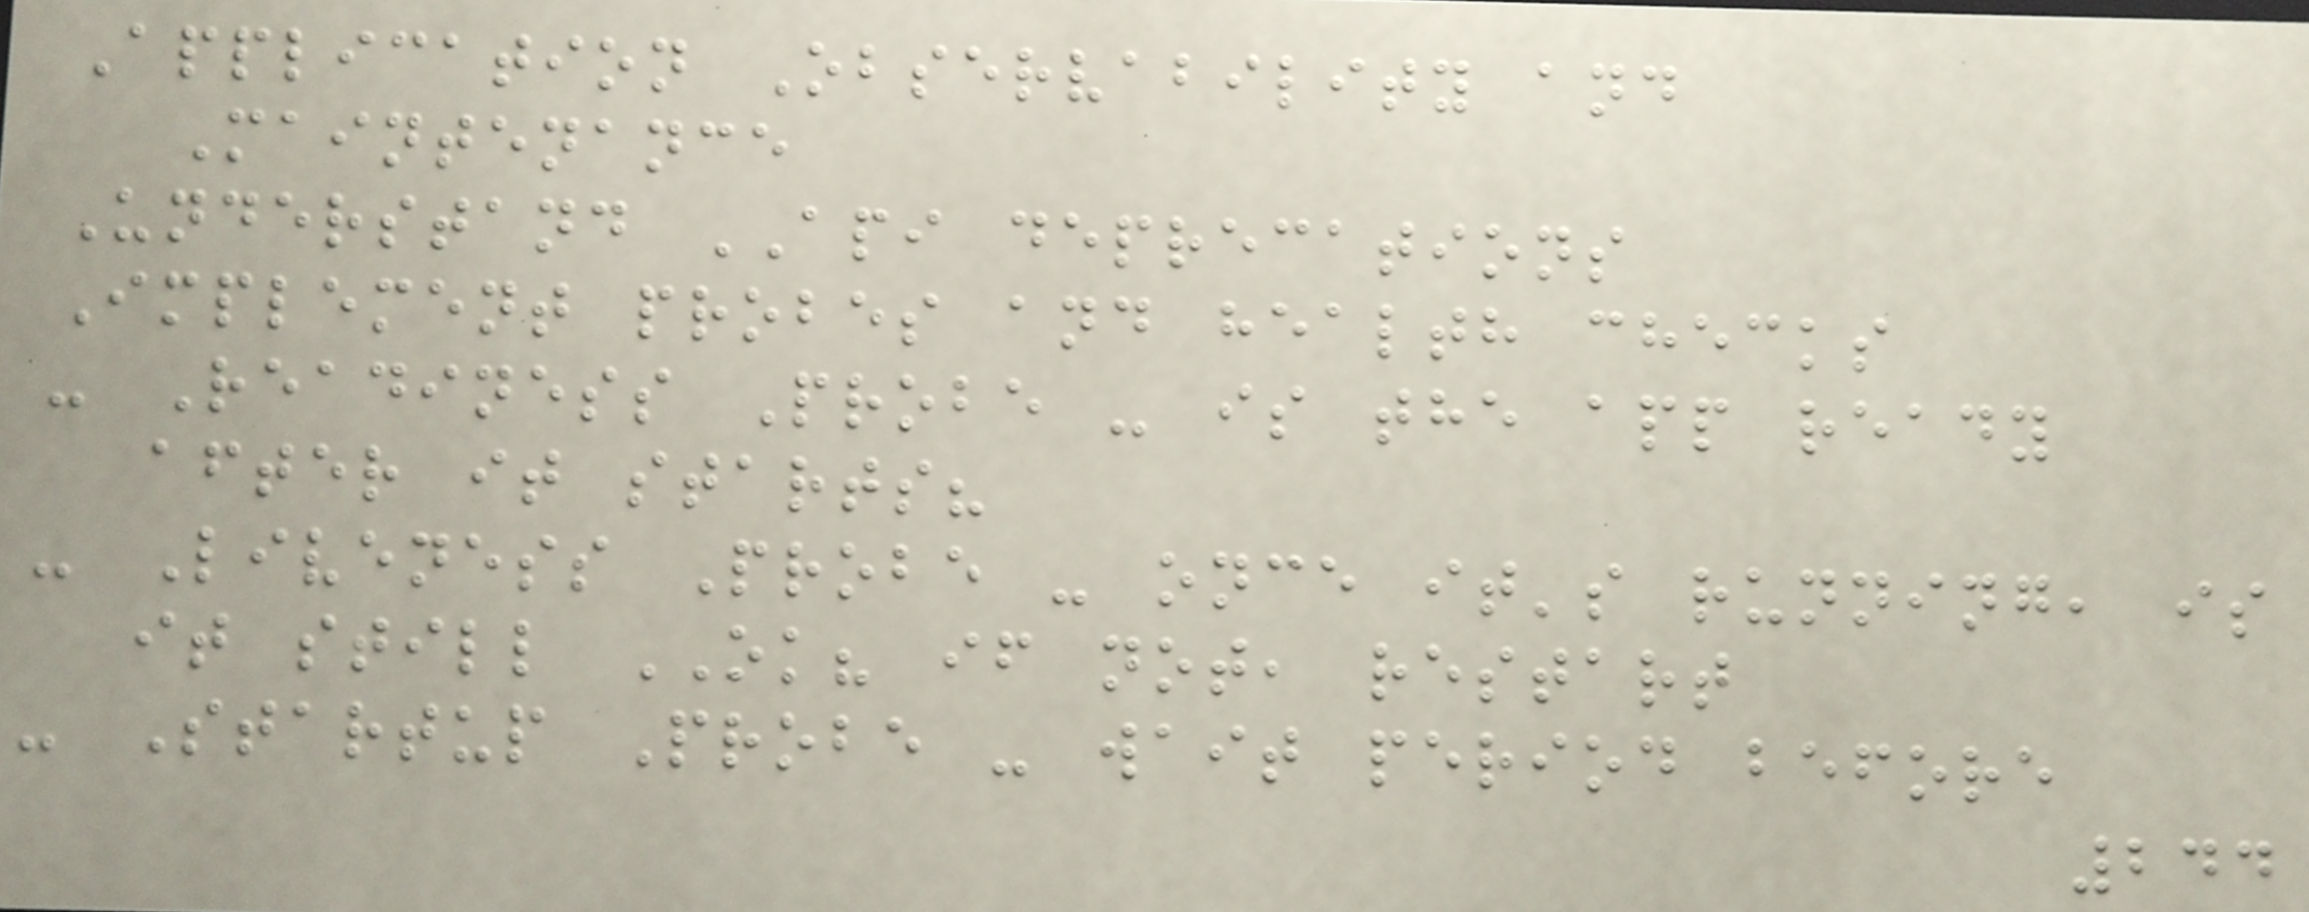Application Observability and
Maintenance
Understand API deprecations
Implement probes and health checks
- Readiness Probe - is the app ready
after it starts?
- Liveness Probe - once it's running, is
it still OK? if not, restart
- Startup Probe - wait period before
244
